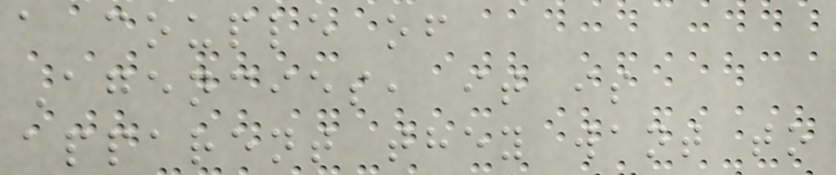a couple of
Agencies, it is
apparent they want to
